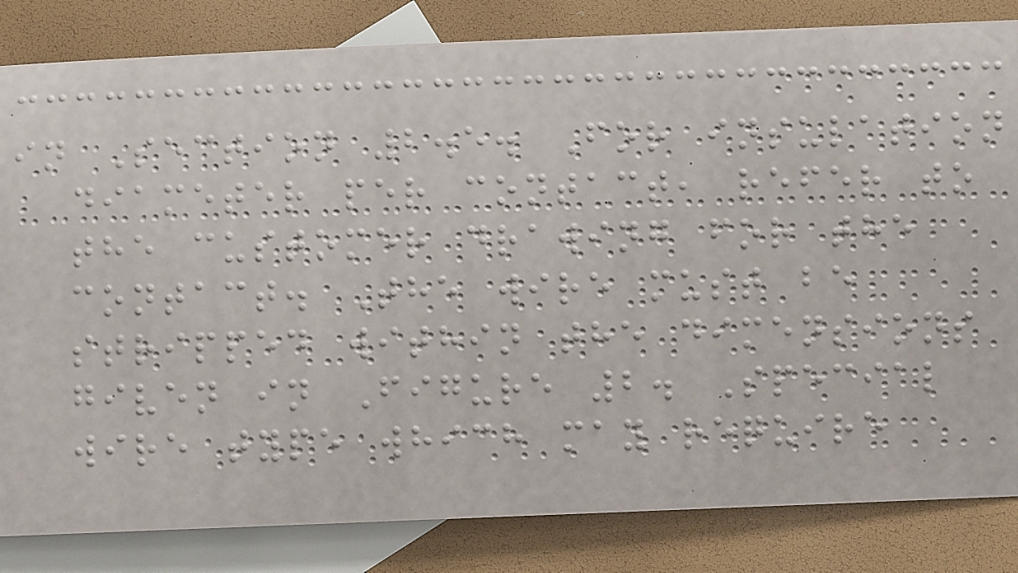in Section 2.5. For insulation
diameter per contact, refer to
the customer drawing for the
contact. The wire must be
stripped within the dimensions
given in Figure 2. Special
wire type which may require
